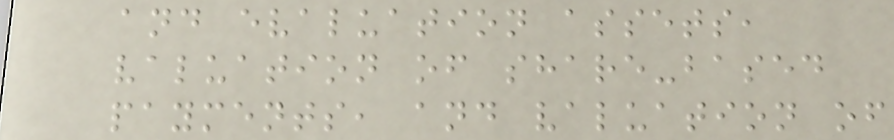and evaluation assets,
valuation of share-based
payments, and valuation of
